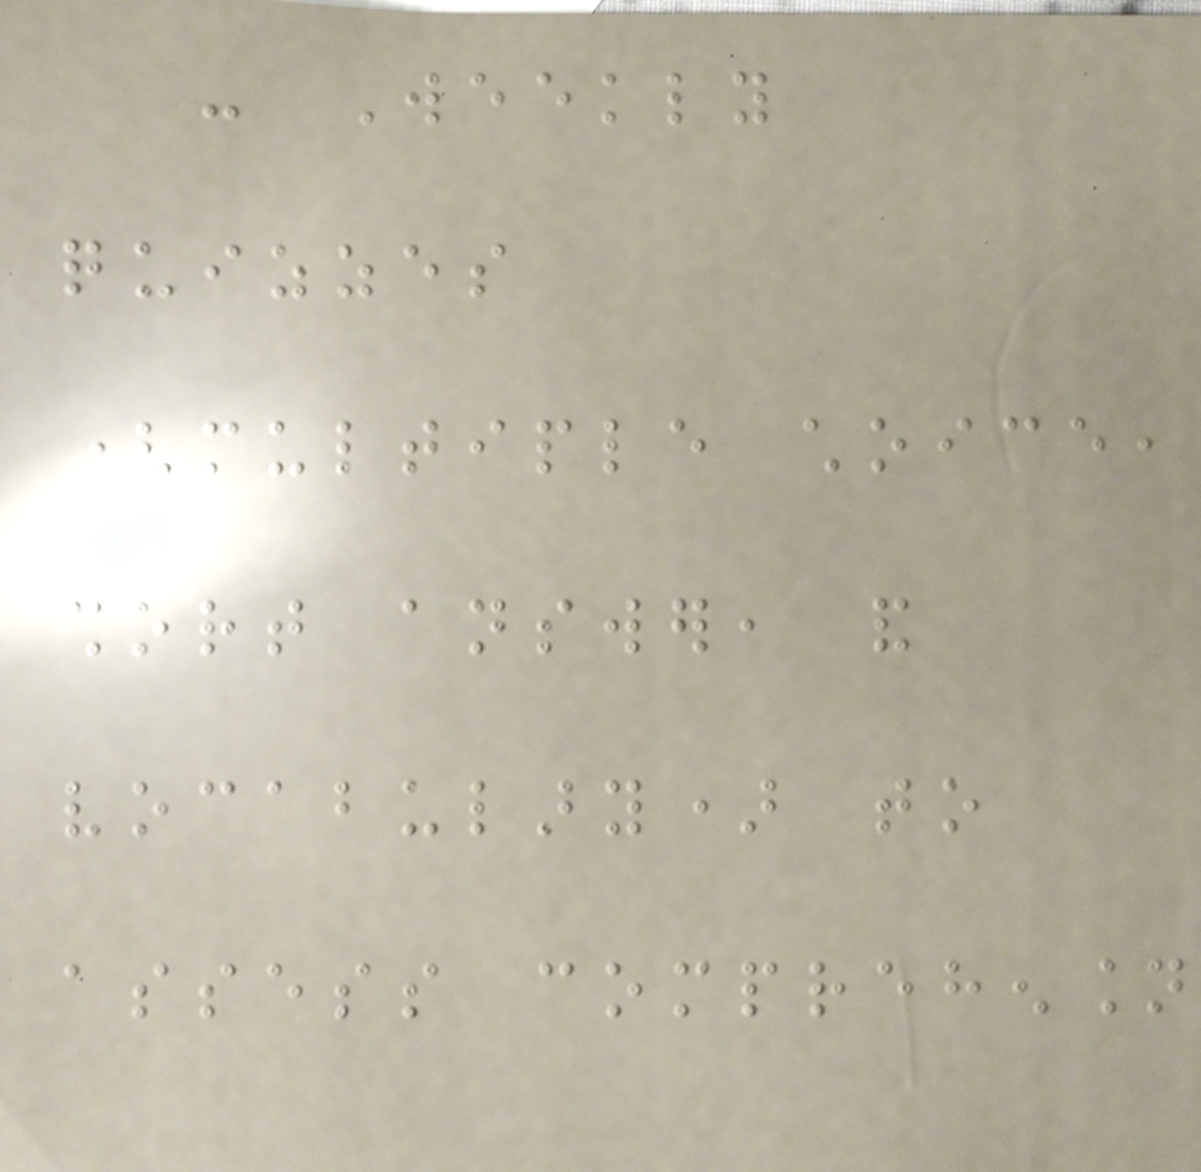- Weekly
quizzes
(multiple choice,
short answer, and
vocabulary) to
assess comprehension
